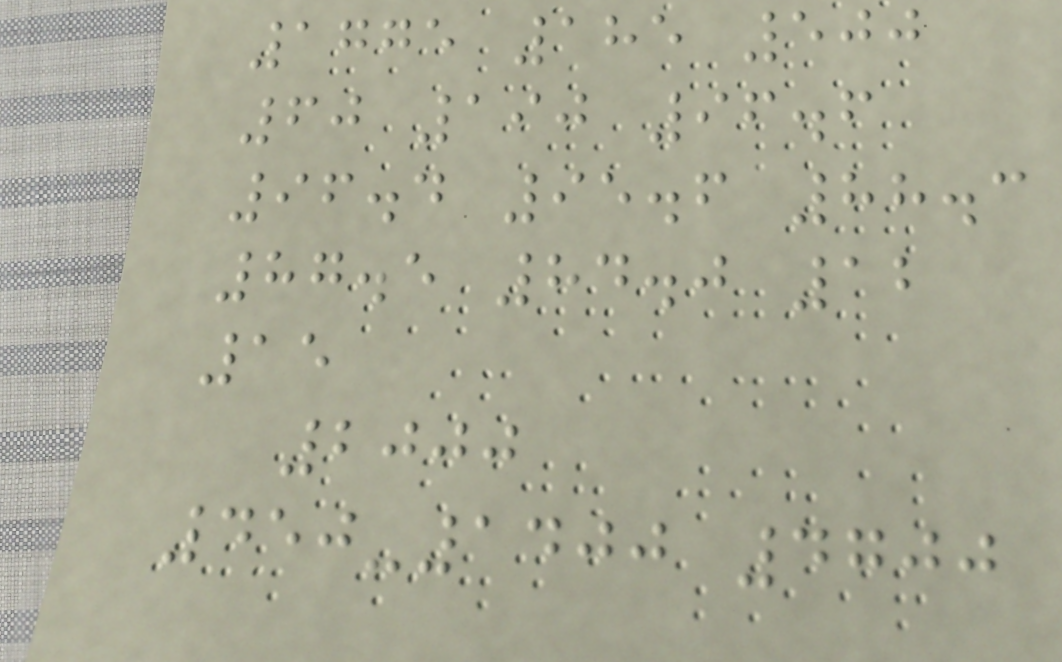1775 185 500
60 190 96.6
96.4 95.6 88.3
87.5 84.0 12
15
2000
450-1400 4700
